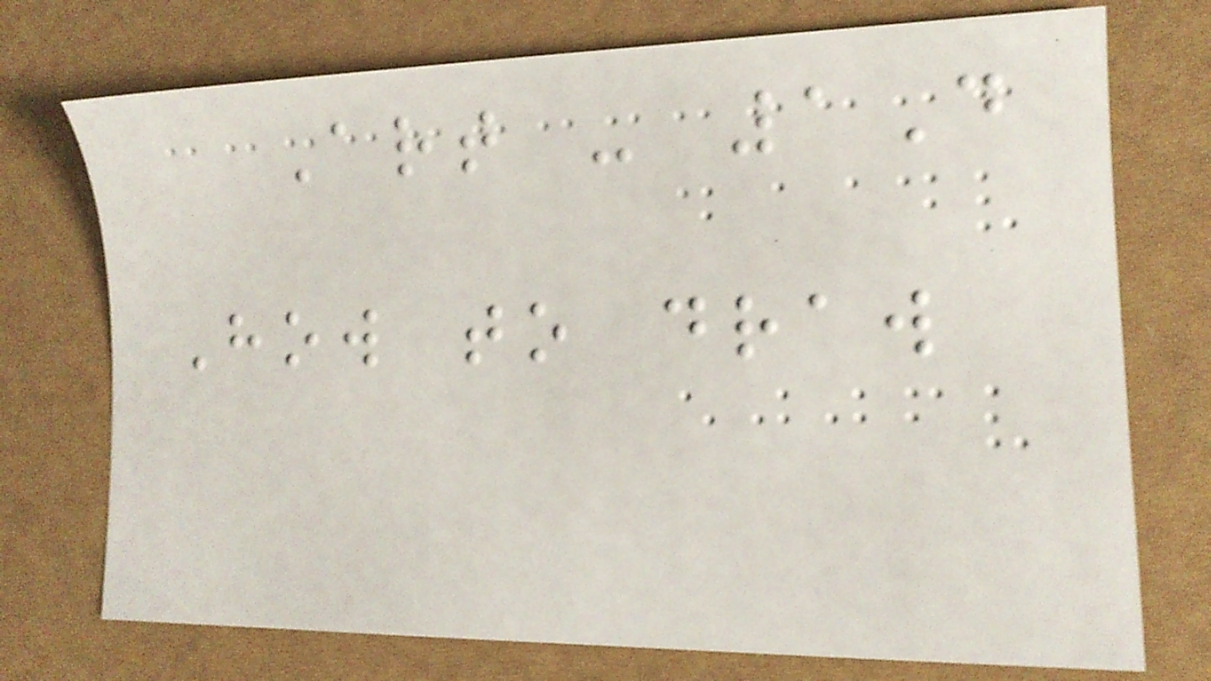Art - 1D
How to draw
